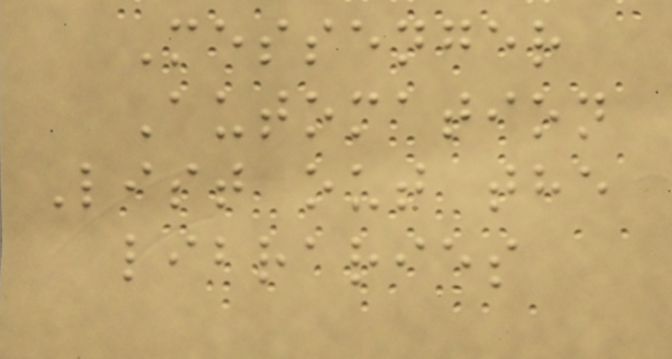Messenger
Automation
List out the
libraries
